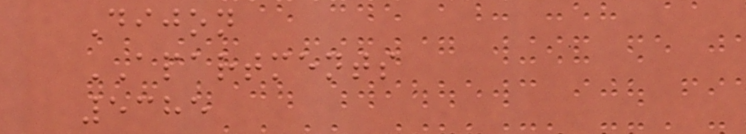Dijon
APARTMENTS
5385
